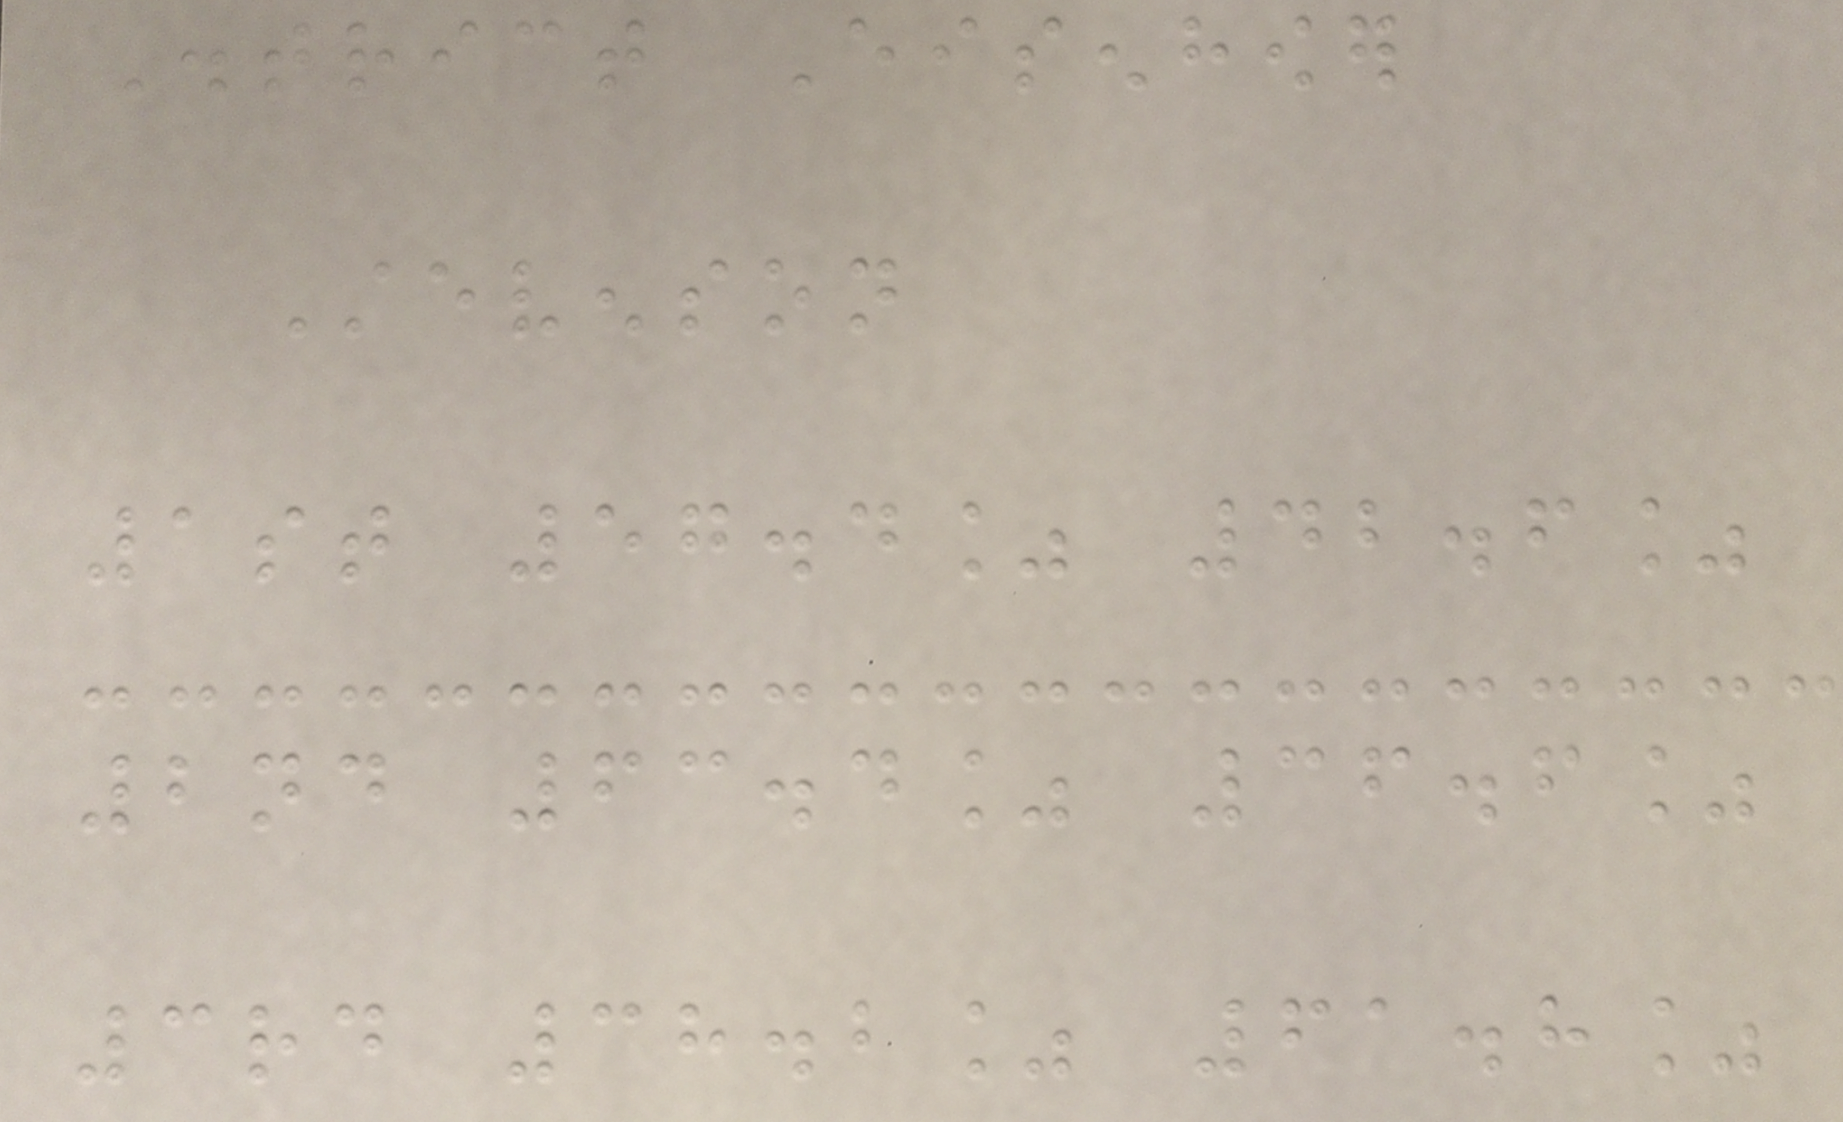District Eisenhower
Stevenson
1st 57.4% 42.6%
2nd 63.4% 36.6%
3rd 38.2% 61.8%
